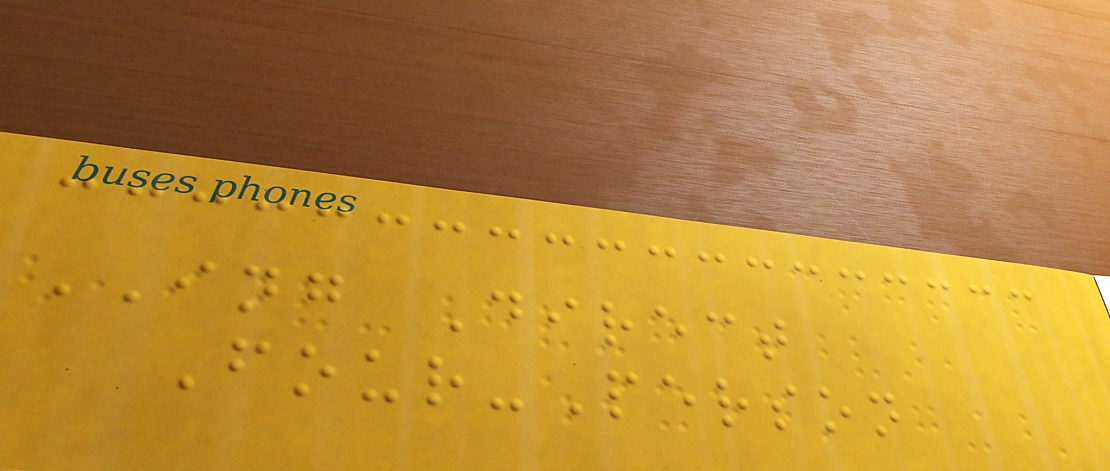ING Direct
Four-Person
